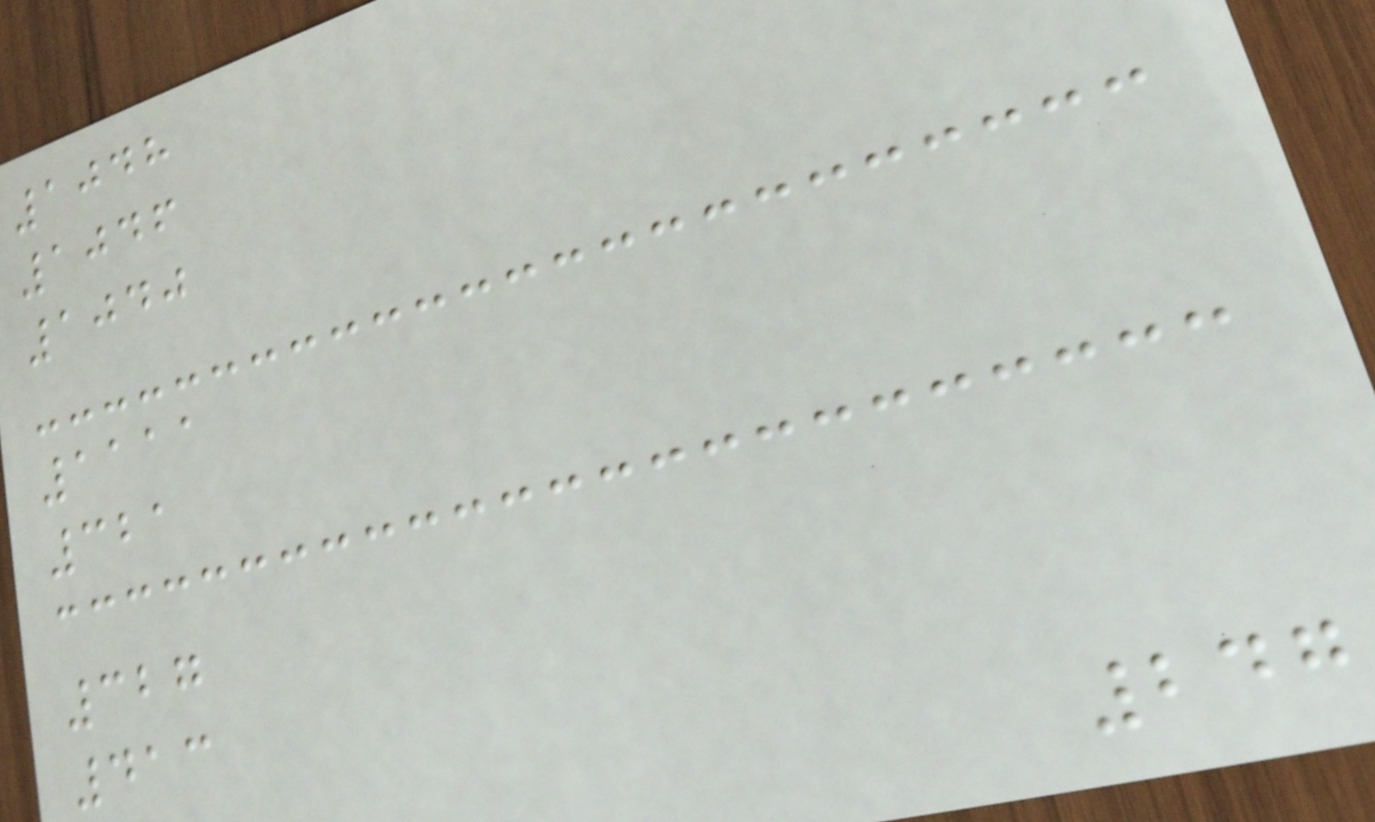1048
1046
1040
1111
321
327
413
247
